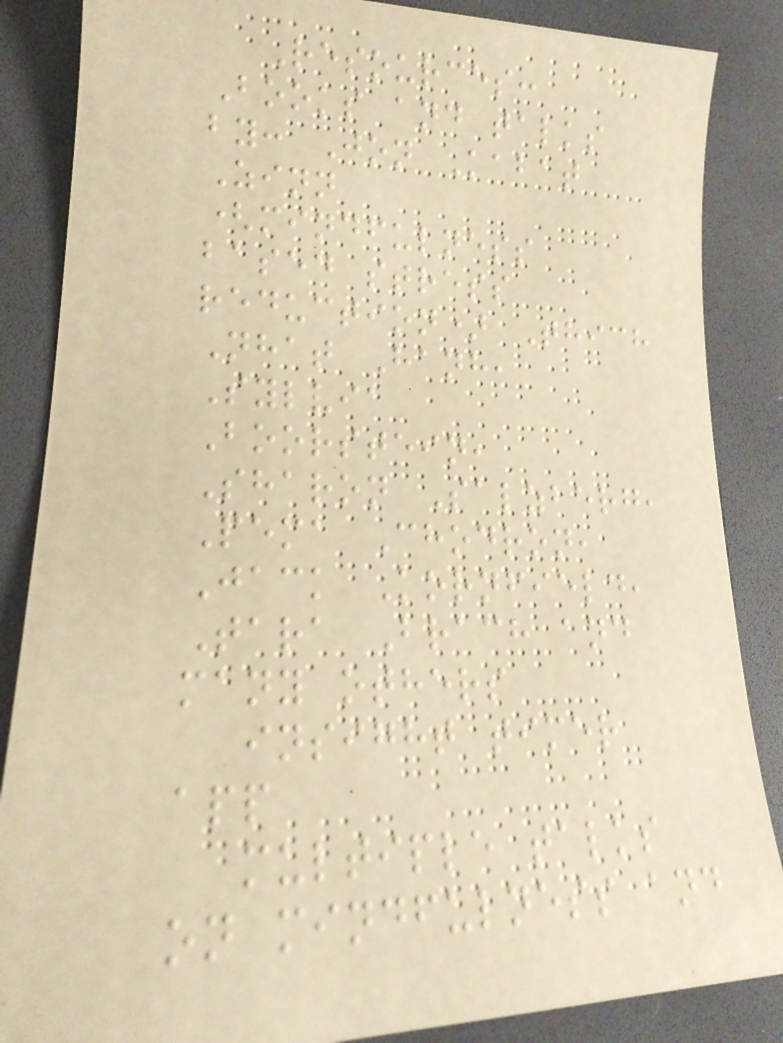Resources:
Books and talks
by: Jon Kabat
Zinn
(mindfulness
based stress
reduction) Thich
Nhat Hanh,
Sylvia
Boorstein,
Sharon Salzberg,
Pema Chodron,
Jack Kornfield,
Tara Brach and
many others
insight timer
app
multiple talks
on mindfulness and
